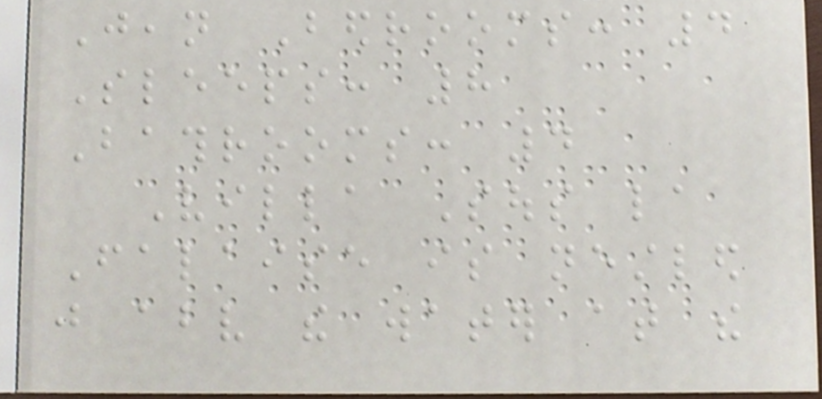Jean Bedrooms: 4
Sleeps: 8
Bathrooms: 4
Villa Sous la
Falaise is nestled
just above the water at the
